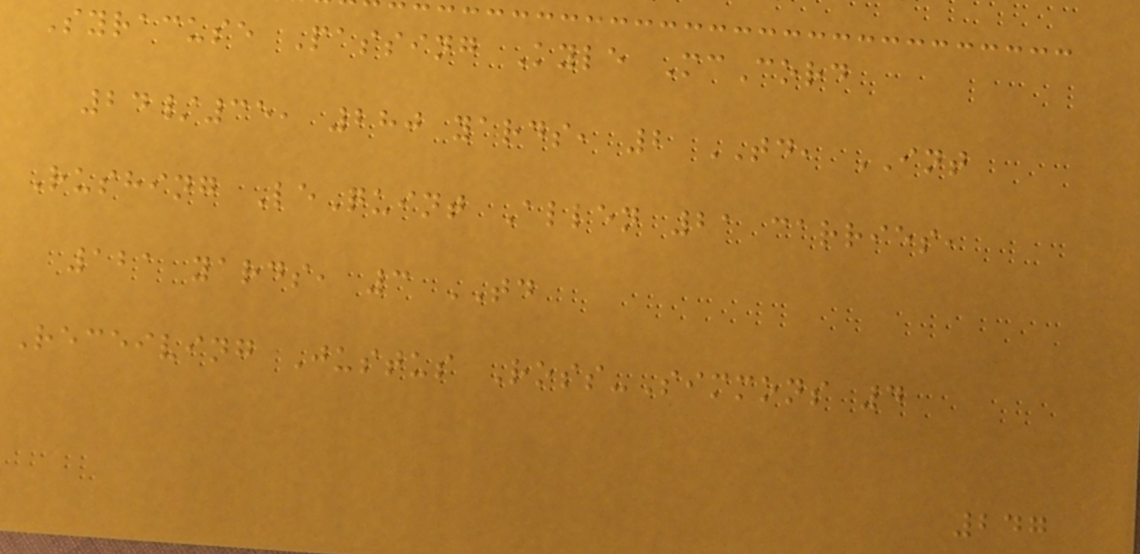Syracuse Passing Kyle McCord
24/35, 280 yards, 2 TD, INT
Rushing LeQuint Allen 21 carries,
121 yards, 3 TD
Receiving Justus Ross-Simmons 4
247
